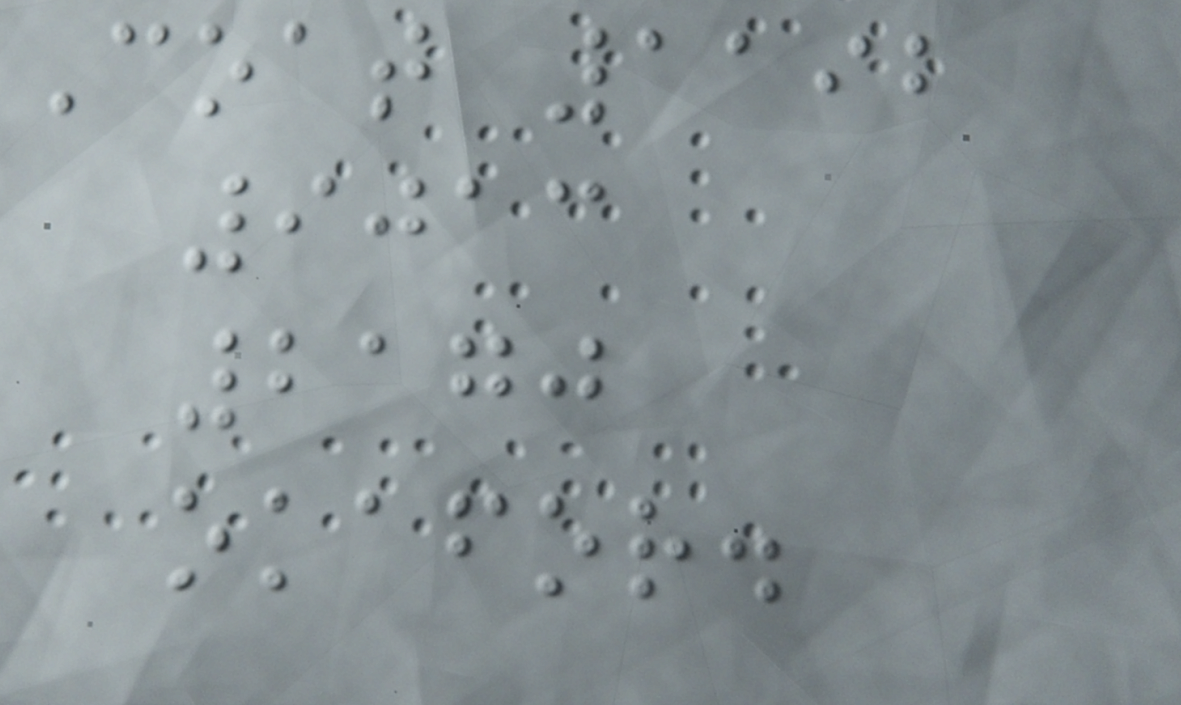Coat 1192
9013
2170
okafor.
